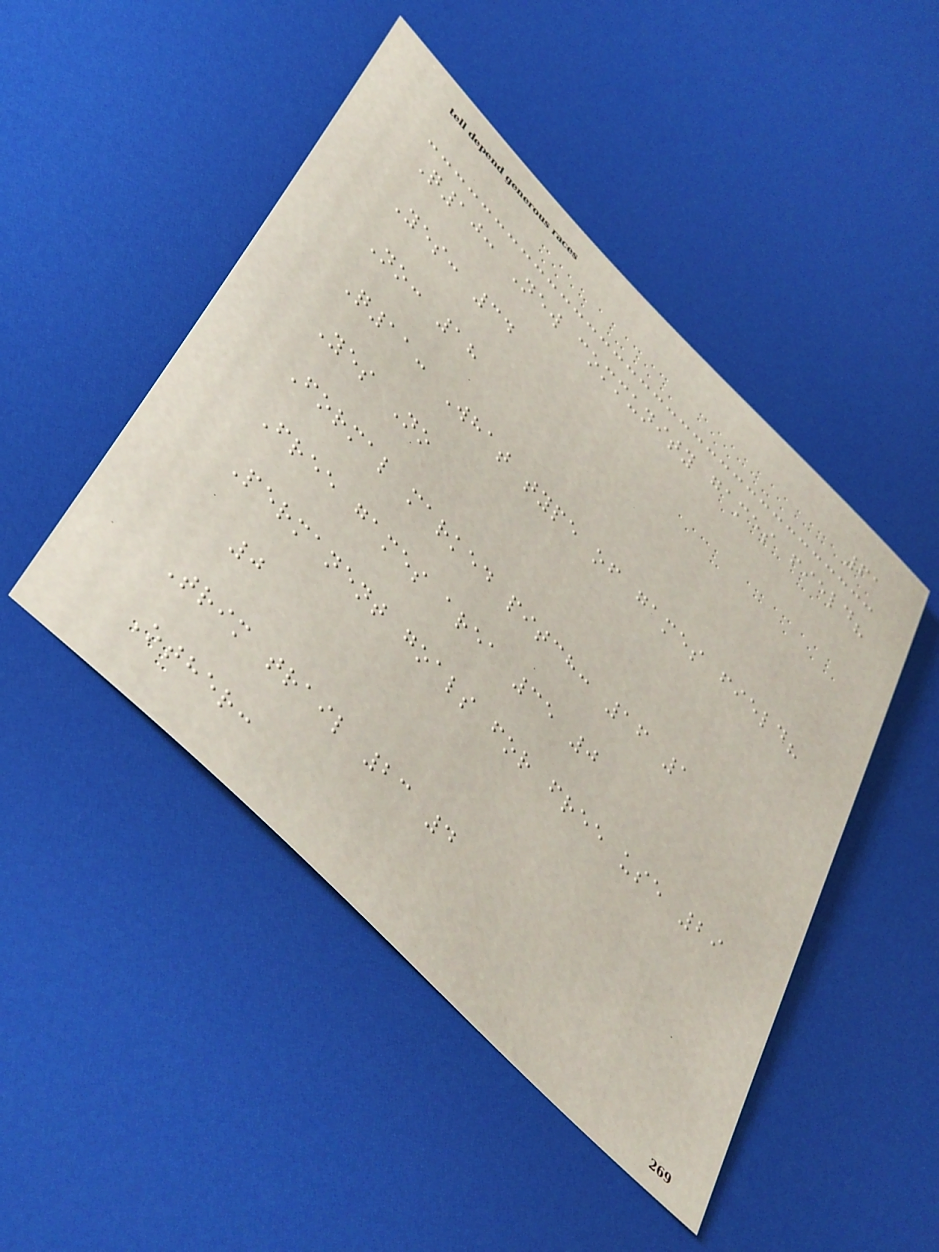61
Q10: New community games field?
Yes: 34
No: 18
Q11: What type of games field?
Yes No
Formal marked pitch: 16 1
Free games area 35 0
Permanent goals for free use 29
0
Trim trail 23 4
Other:
